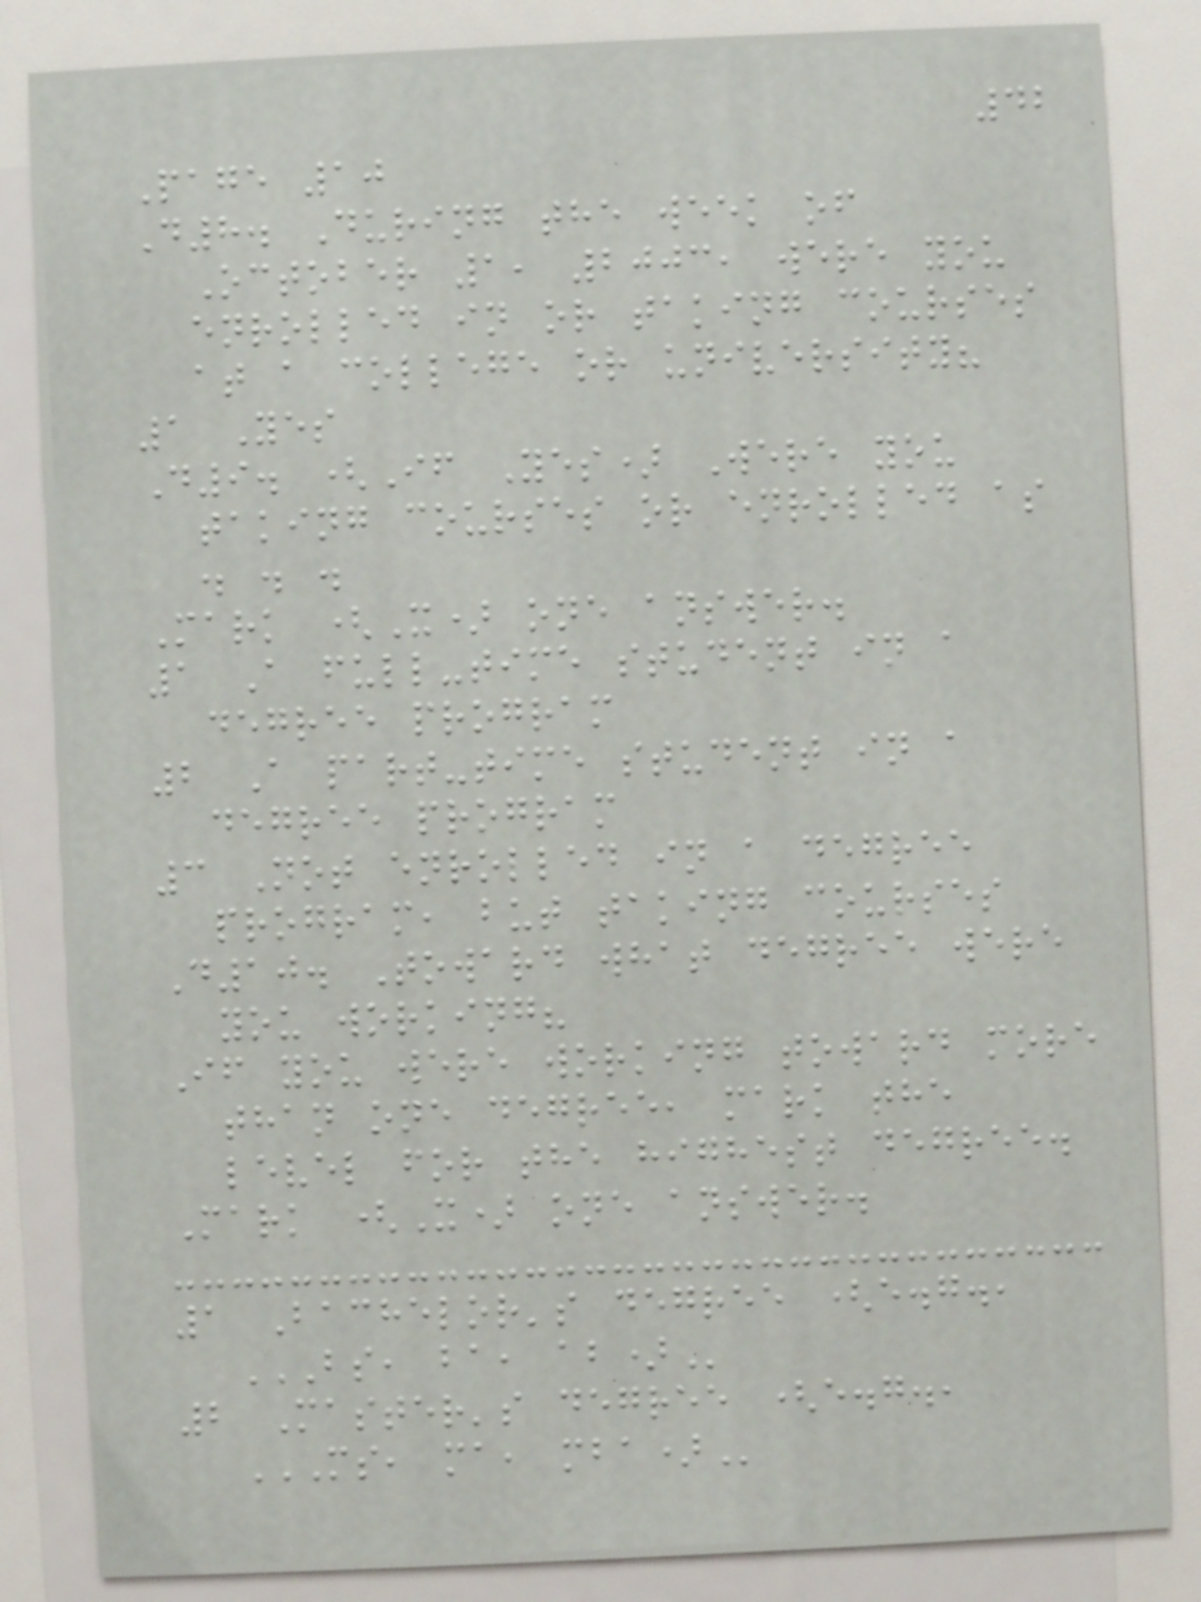42
Page 10
D8. During the week of
October 1, 2003, were you
enrolled in or taking courses
at a college or university?
1 Yes
D9. (If Yes) Were you
taking courses or enrolled as
. . .
Mark (X) one answer.
1 A full-time student in a
degree program
2 A part-time student in a
degree program
3 Not enrolled in a degree
program, but taking courses
D10. Toward what degree were
you working?
If you were working toward more
than one degree, mark the
level for the highest degree.
Mark (X) one answer.
1 Bachelor's degree (e.g.,
BS, BA, AB)
2 Master's degree (e.g.,
MS, MA, MBA)
